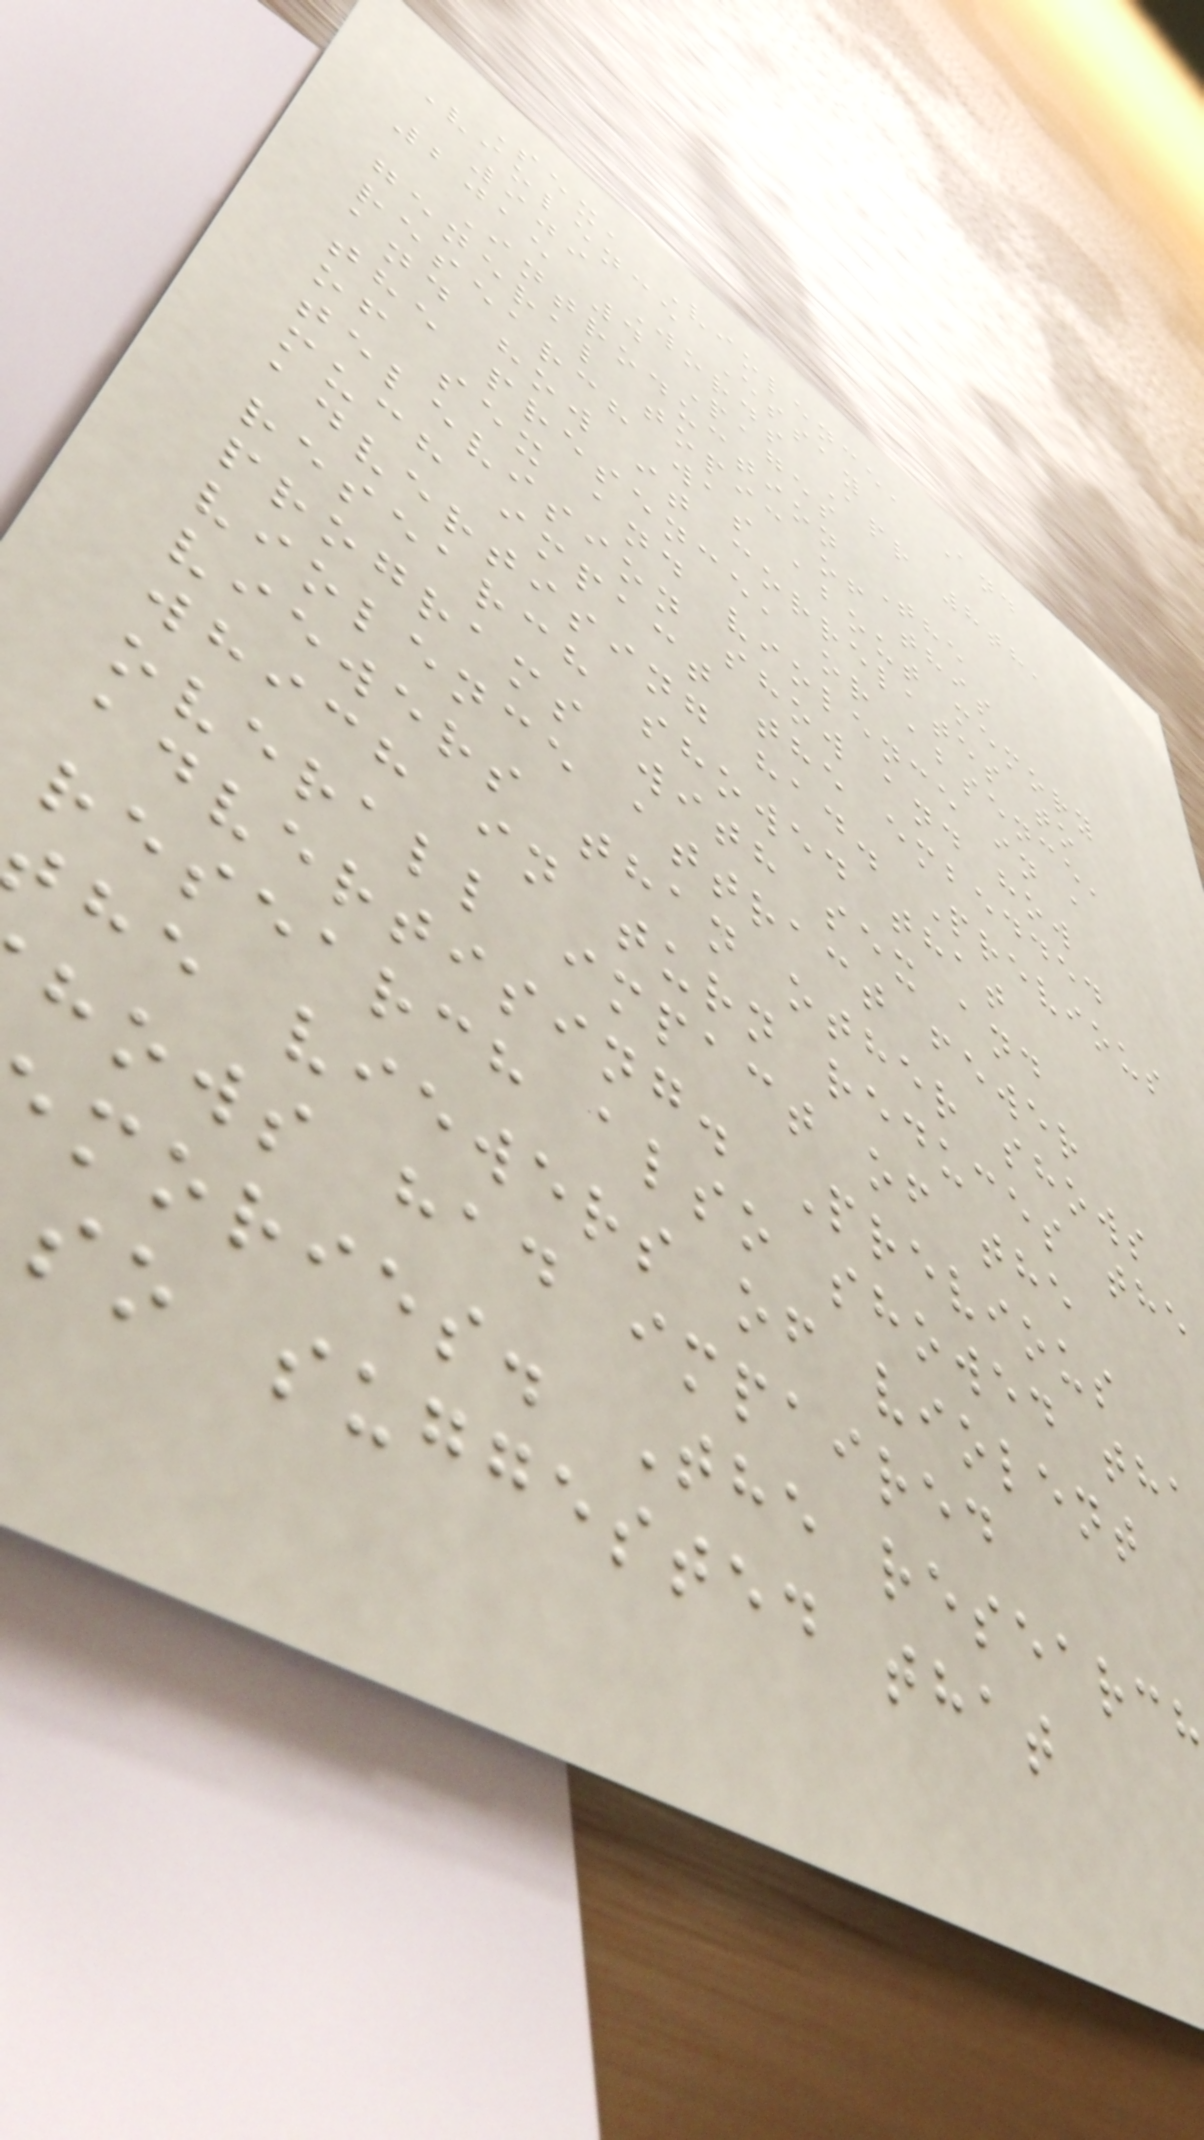Sex, Violence, And
Violence Essay
909 Words Apr 8th,
2015 4 Pages
Introduction The
general topic of this
research was about memory
and how it correlates to
the presence, or absence,
of sex and violence in a
television show and how
much impact the embedded
advertising had. Previous
research showed that
programs with sex and
violence attract fewer
viewers than other shows
which in turn reduces the
overall impact of the
advertising. Previous
research also showed tha
he viewers of violent
hows had impaired
mories. The research
so suggested that
